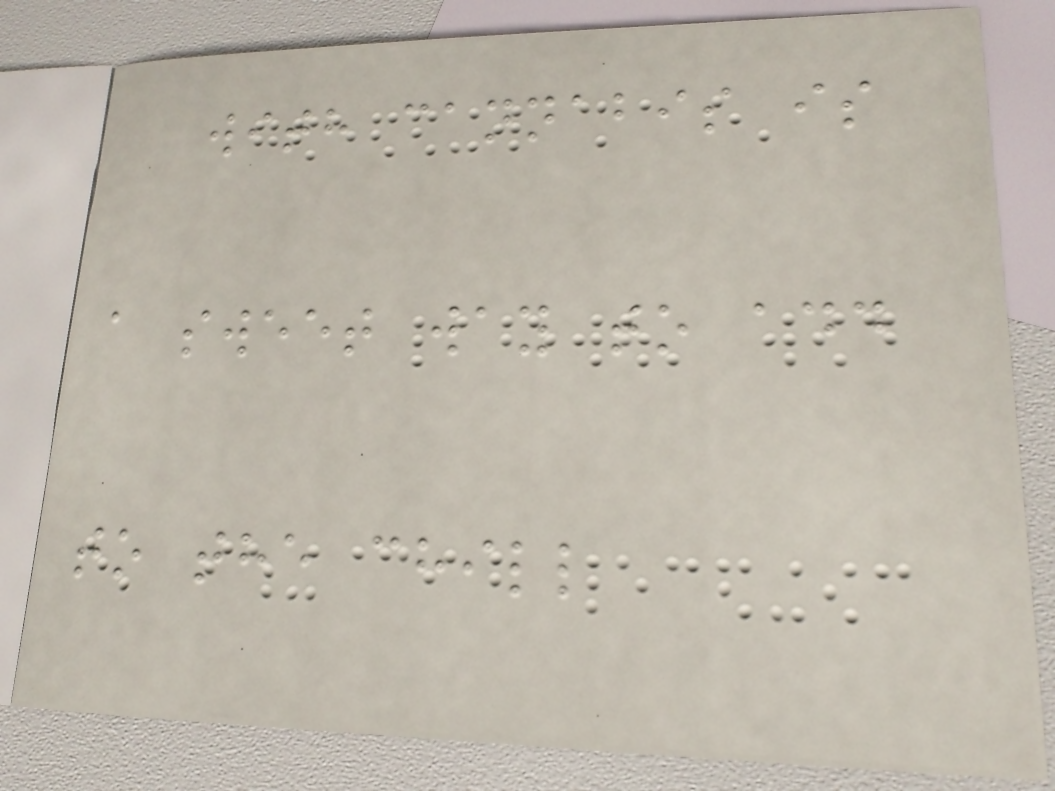with cannabis is
a sweet way to add
to the chill
